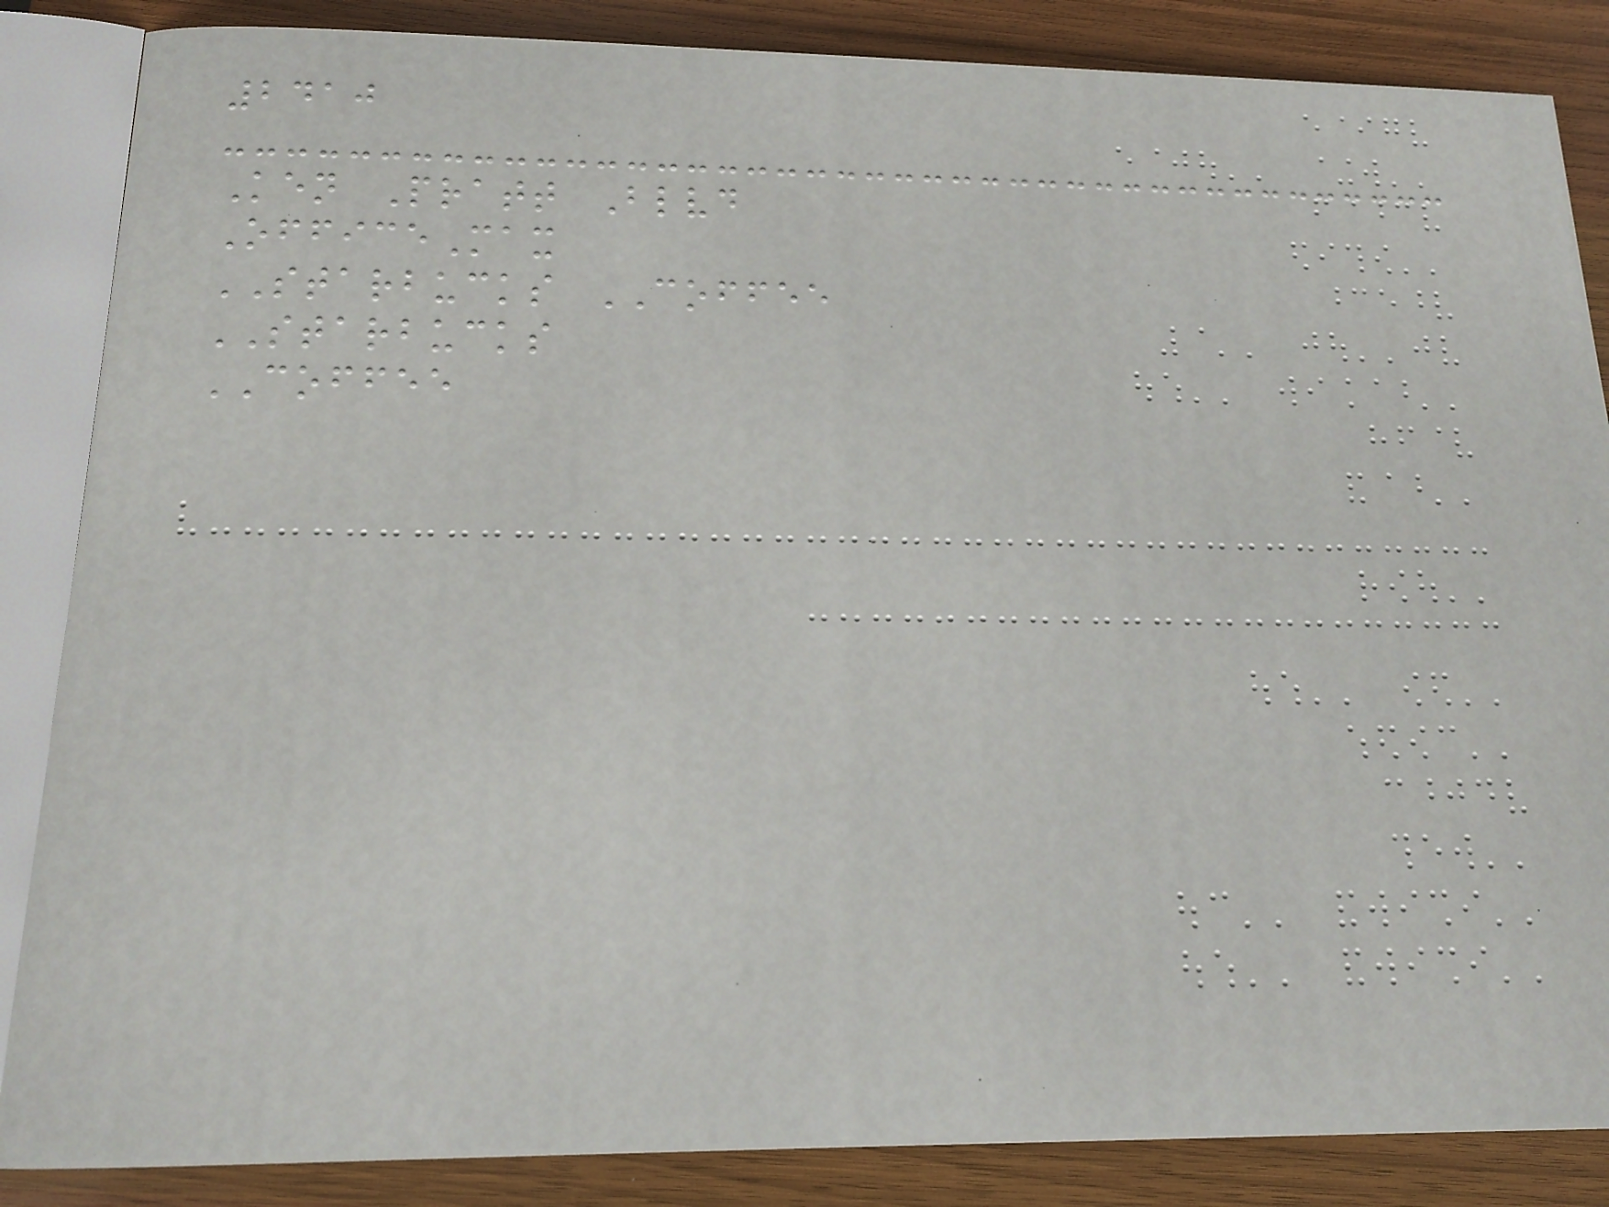2410
Ken Pratt Blvd
OfficeMax
STARBUCKS COFFEE
STARBUCKS
COFFEE
